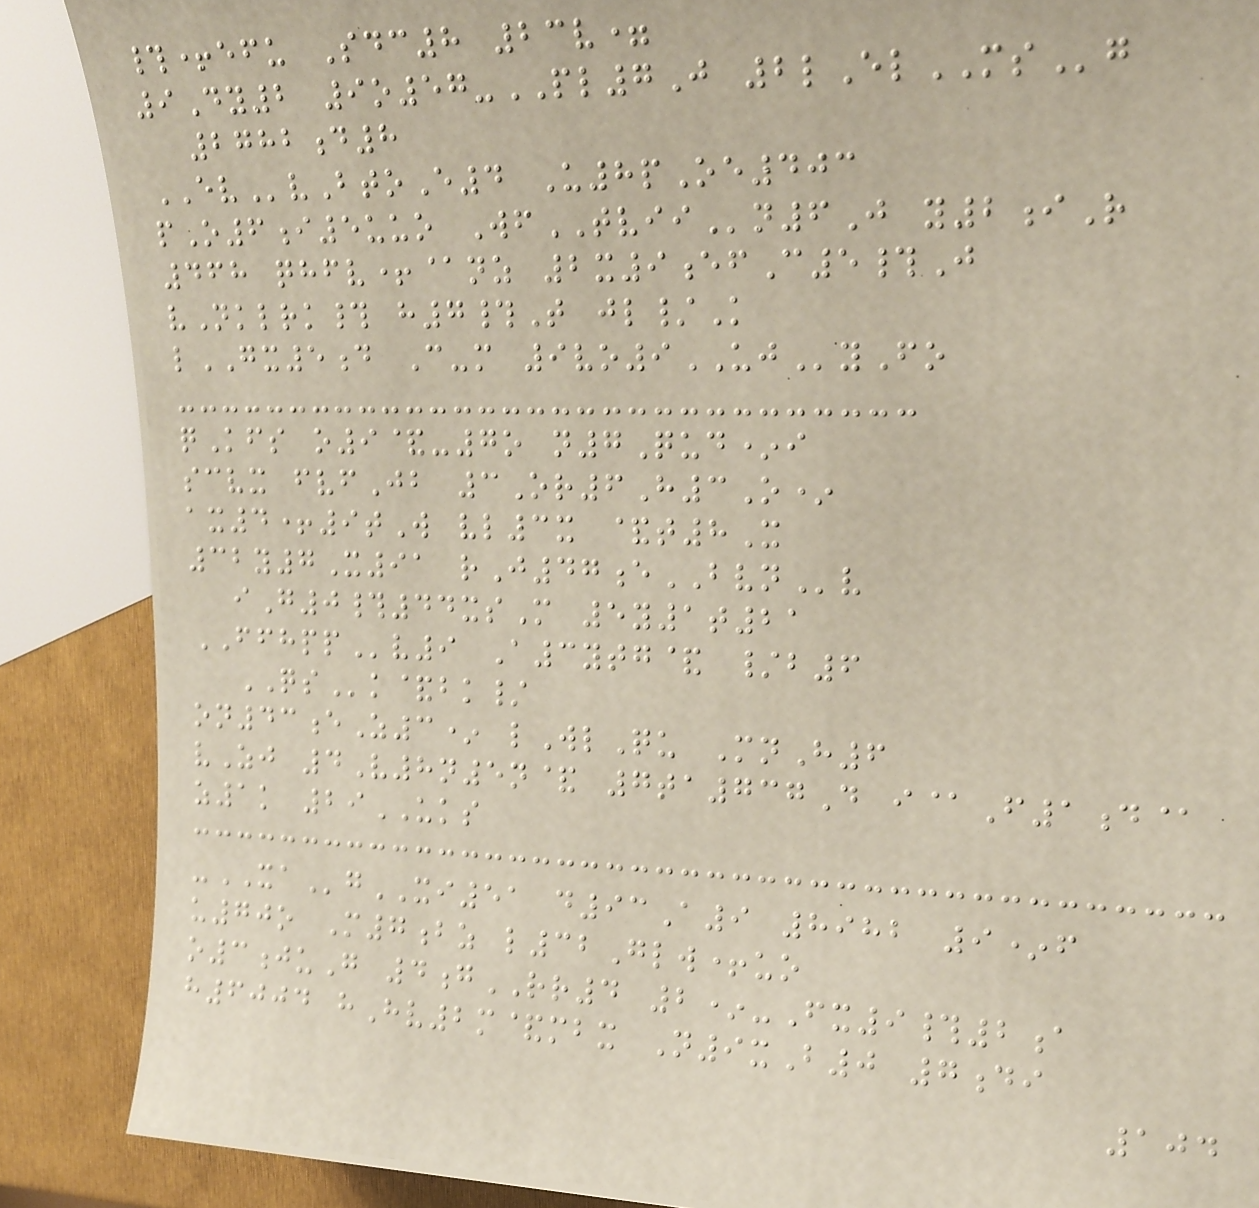#+efu Sdc8 23v=
9Dy2 9o57-PL7J 2lElMSg
2782d8
EVvBtoE4 U8pOe403
pO6i5uuo WfTVIIn6J y2iR
468 qhfv+@nz 2x9efC5#J
vNklrk# h7#T jl/K
lGX5d C-m 9vo9UJyFo
qKfs o9&-7o n7Qud*i
scvx fvfJb 3Or6H3O*
ax4+9tW vl3x &t8X
32y7X91 rJ47eBVNv
iG0#44xsM 5y1t21
FFHPPv9 A3ytg& /b6
QSk&bk/
on43eZ3* lWlQu MnH6
vZj 4V8n5n& 7ta737D i@F1d@
z1k 29UKS
-XAgXI51 d93A9 8982 9*f
u70o M7bz l32Glw+uo
o3juG 4gRR4 2*-Fx9#2a
h6004 hHv2m&mbx N9xB0 7di
104
